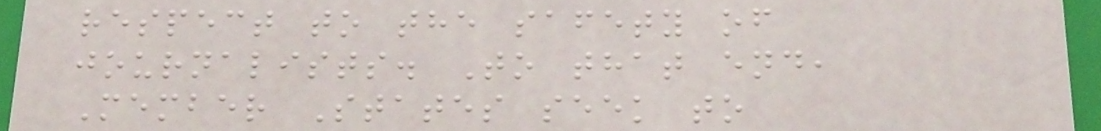respect to the safety of
journalists. To that end,
Member States seek to
